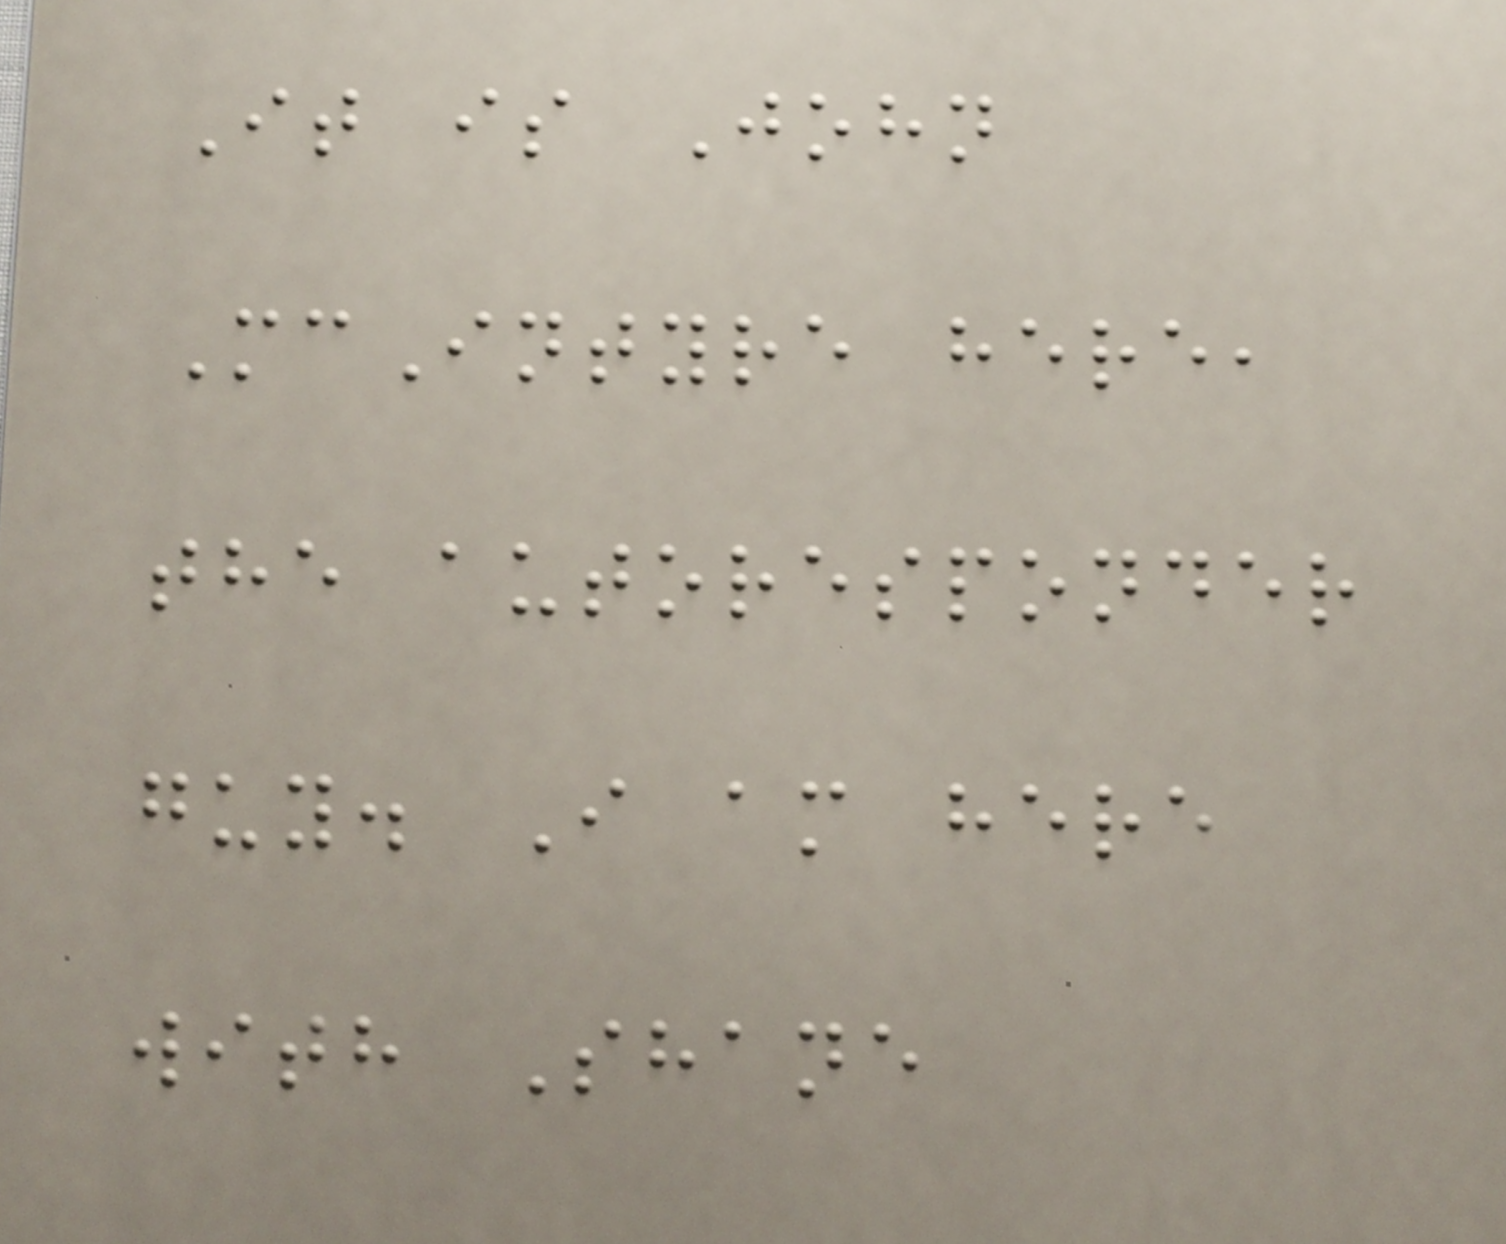It is John
McIntyre here,
the autoresponder
guy. I am here
with Shane
